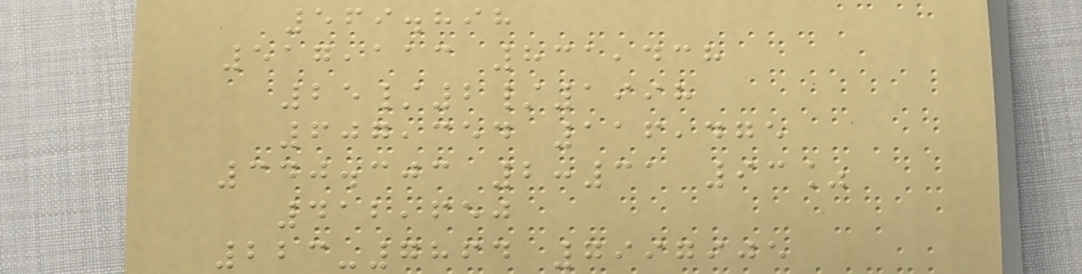569.898
517,113 831,438
25/2/1998
607,354 116,475
340.303 2:31 93%
412,650
223-7864 7997905
